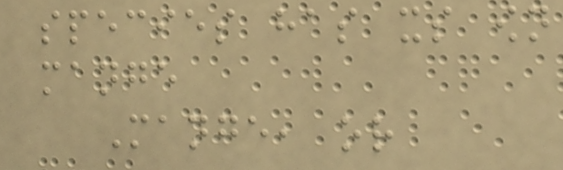species has its own
mange
Mange, or
